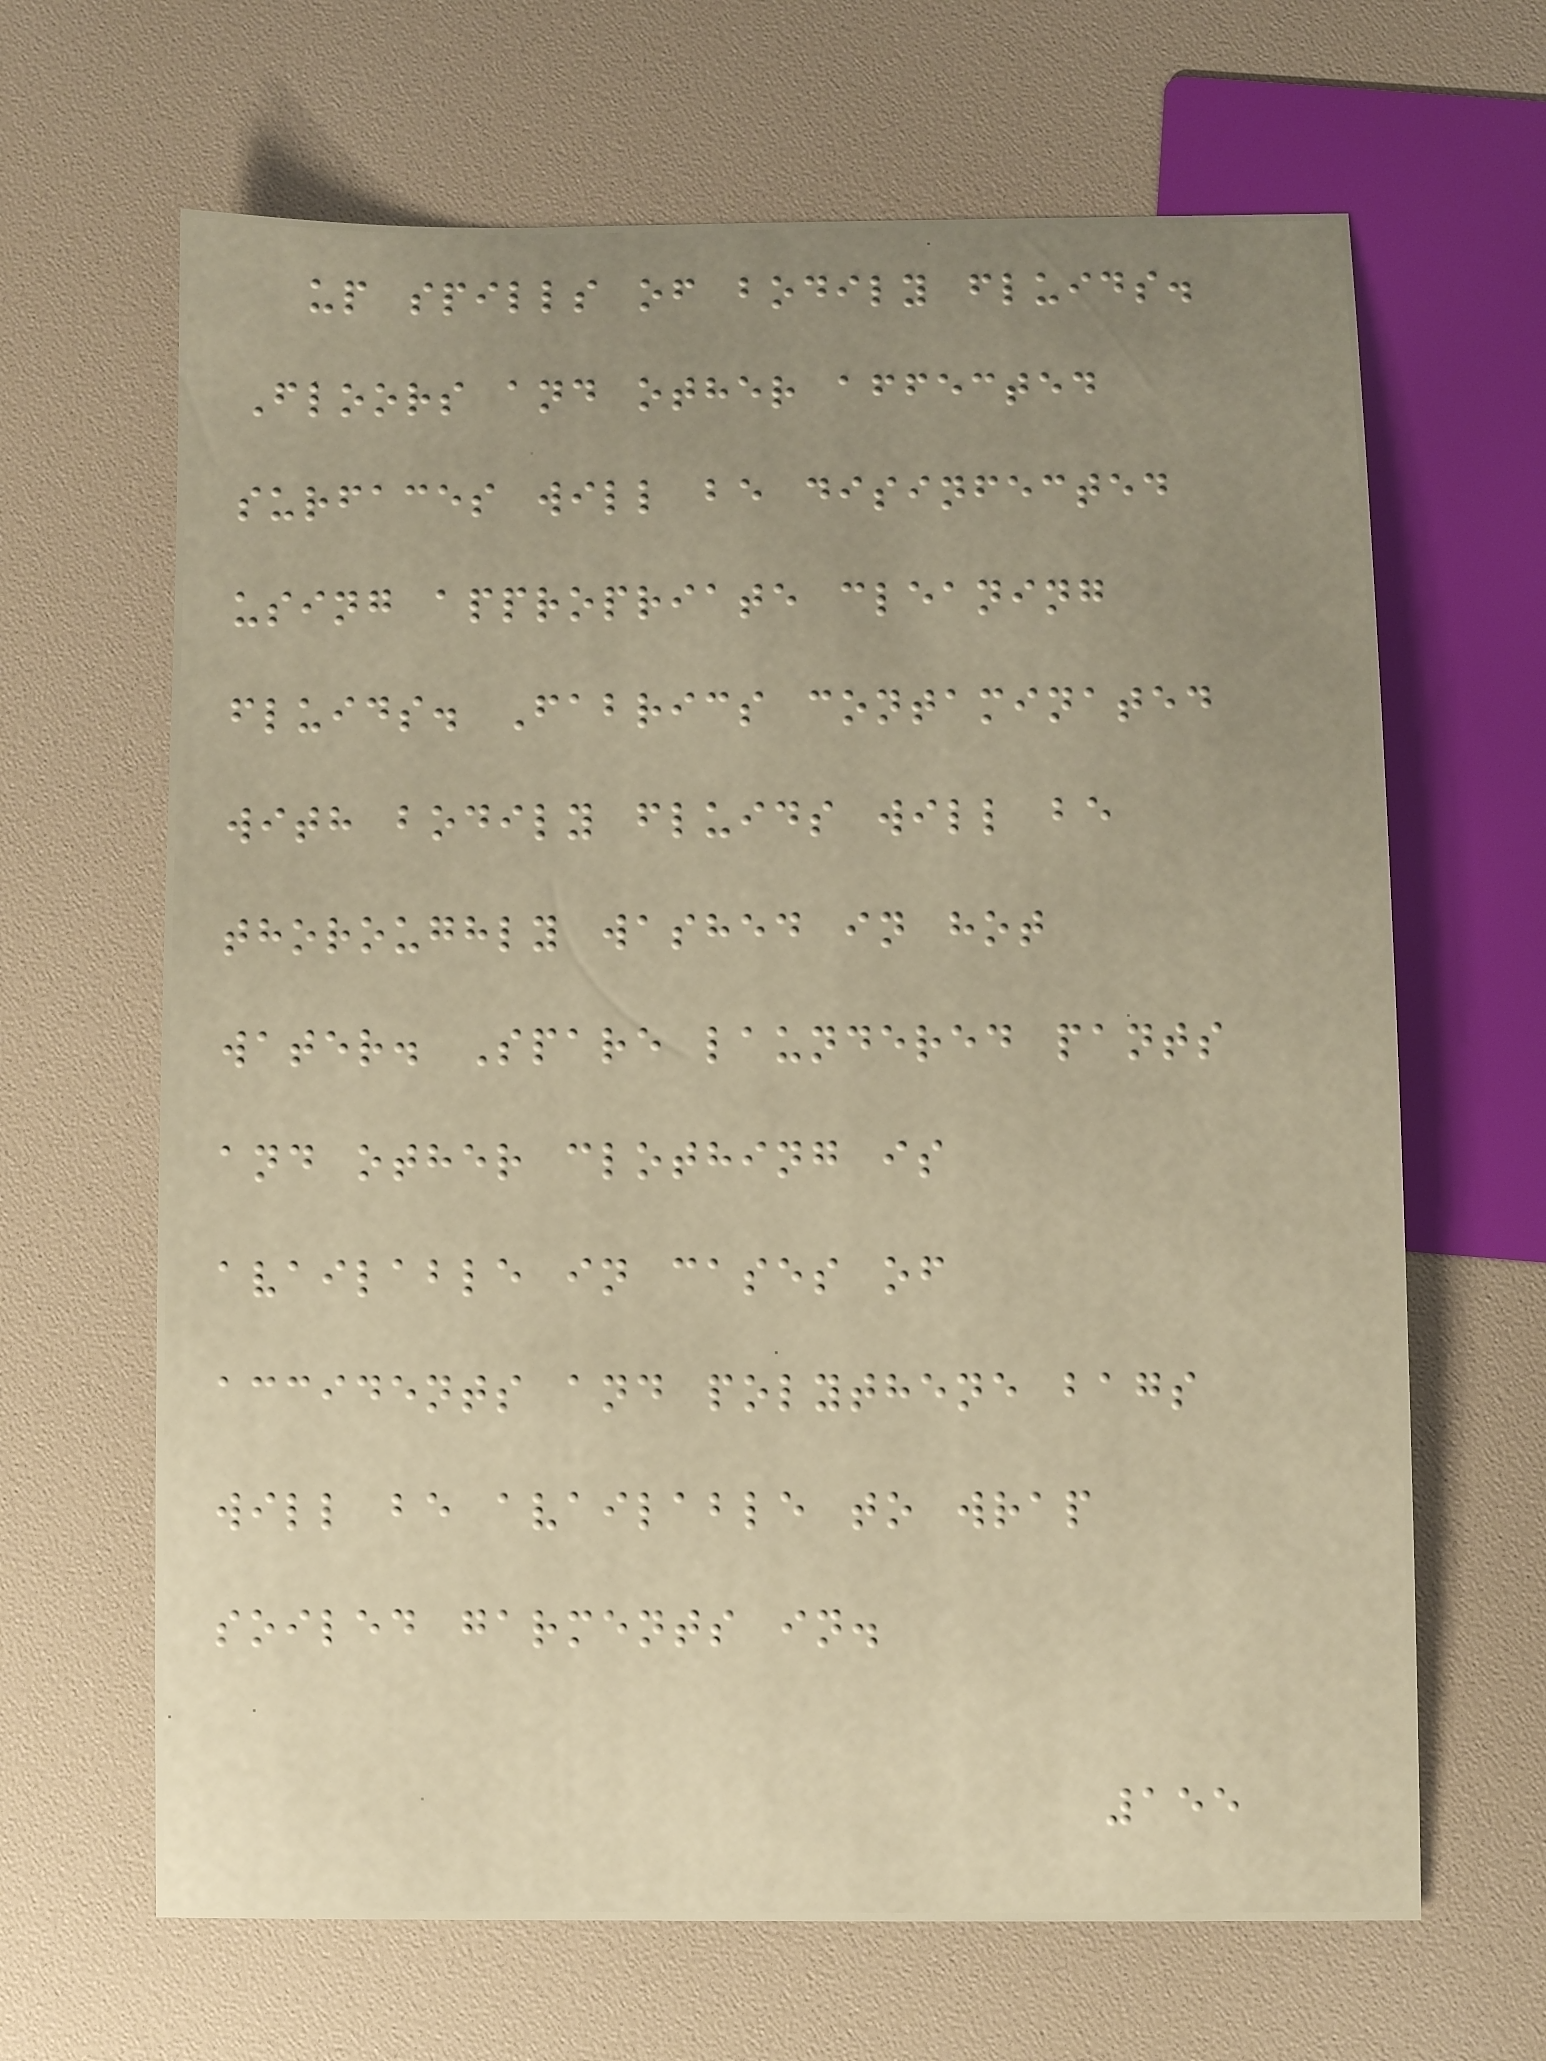up spills of bodily fluids.
Floors and other affected
surfaces will be disinfected
using appropriate cleaning
fluids. Fabrics contaminated
with bodily fluids will be
thoroughly washed in hot
water. Spare laundered pants
and other clothing is
available in cases of
accidents and polythene bags
will be available to wrap
soiled garments in.
155
